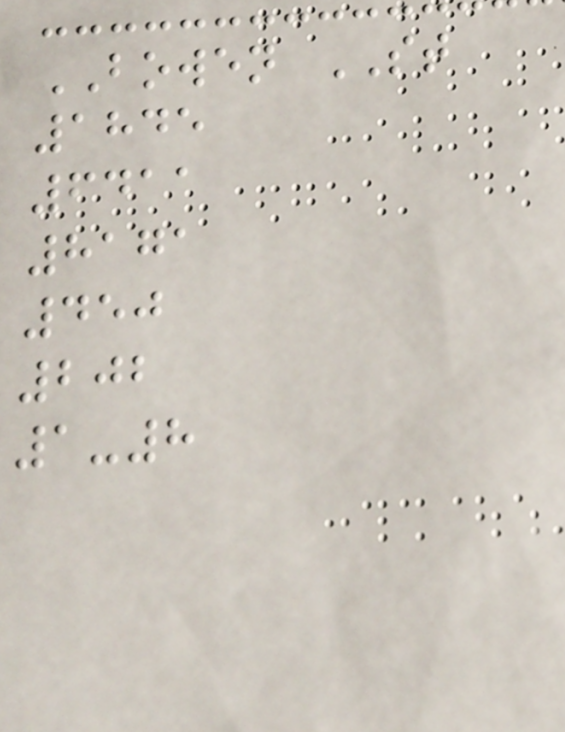BOWEN ST
1845
6411
8171
450
202
1-8
